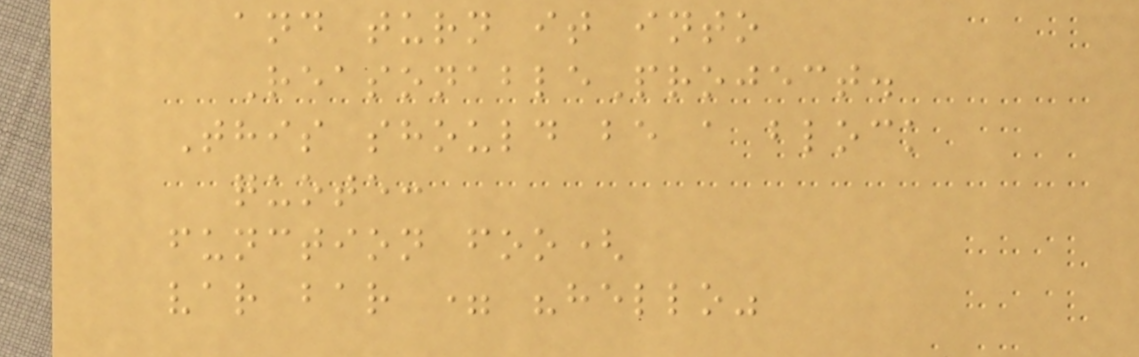and turn it into
ReasonableProject.
This should be a block
quote:
function foo(
var bar = "hello"
